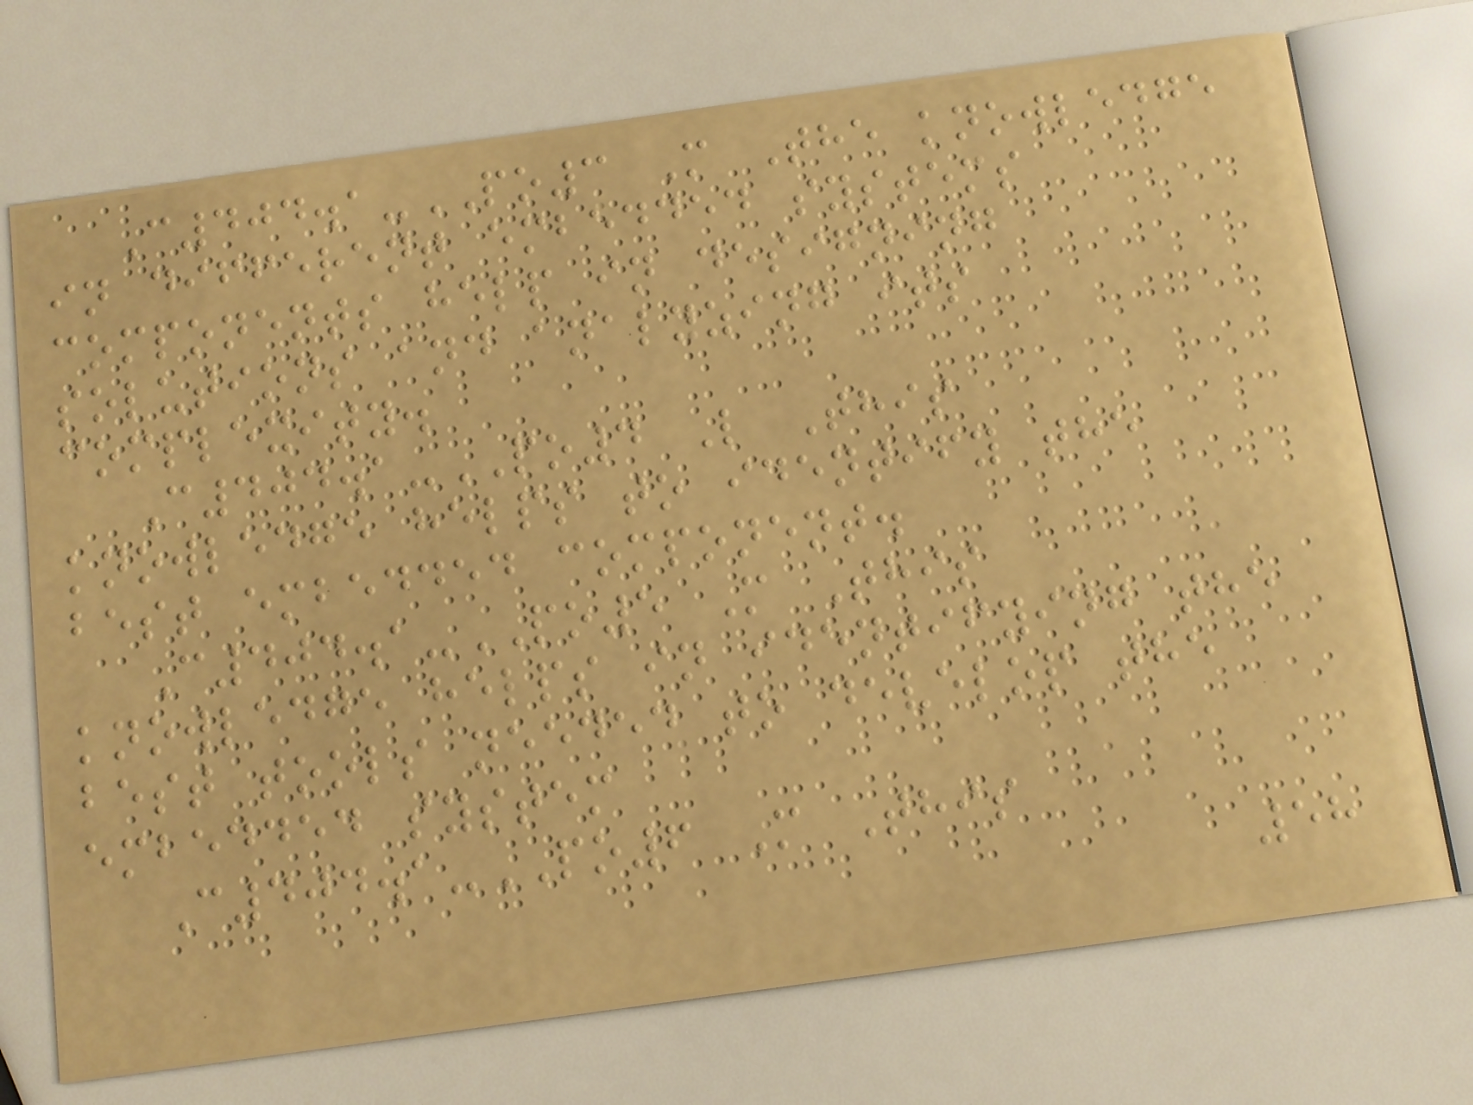C404.1-PO3 M The knowledge
in different embedded systems
components help in designing
solutions and analyzing its
complexity.
C404.1-PO4 L This
knowledge helps to identify the
best embedded component.
C404.1-PO5 M This
knowledge helps in identifying the
best tools needed to develop the
embedded system
C404.1-PO6 M This
58
